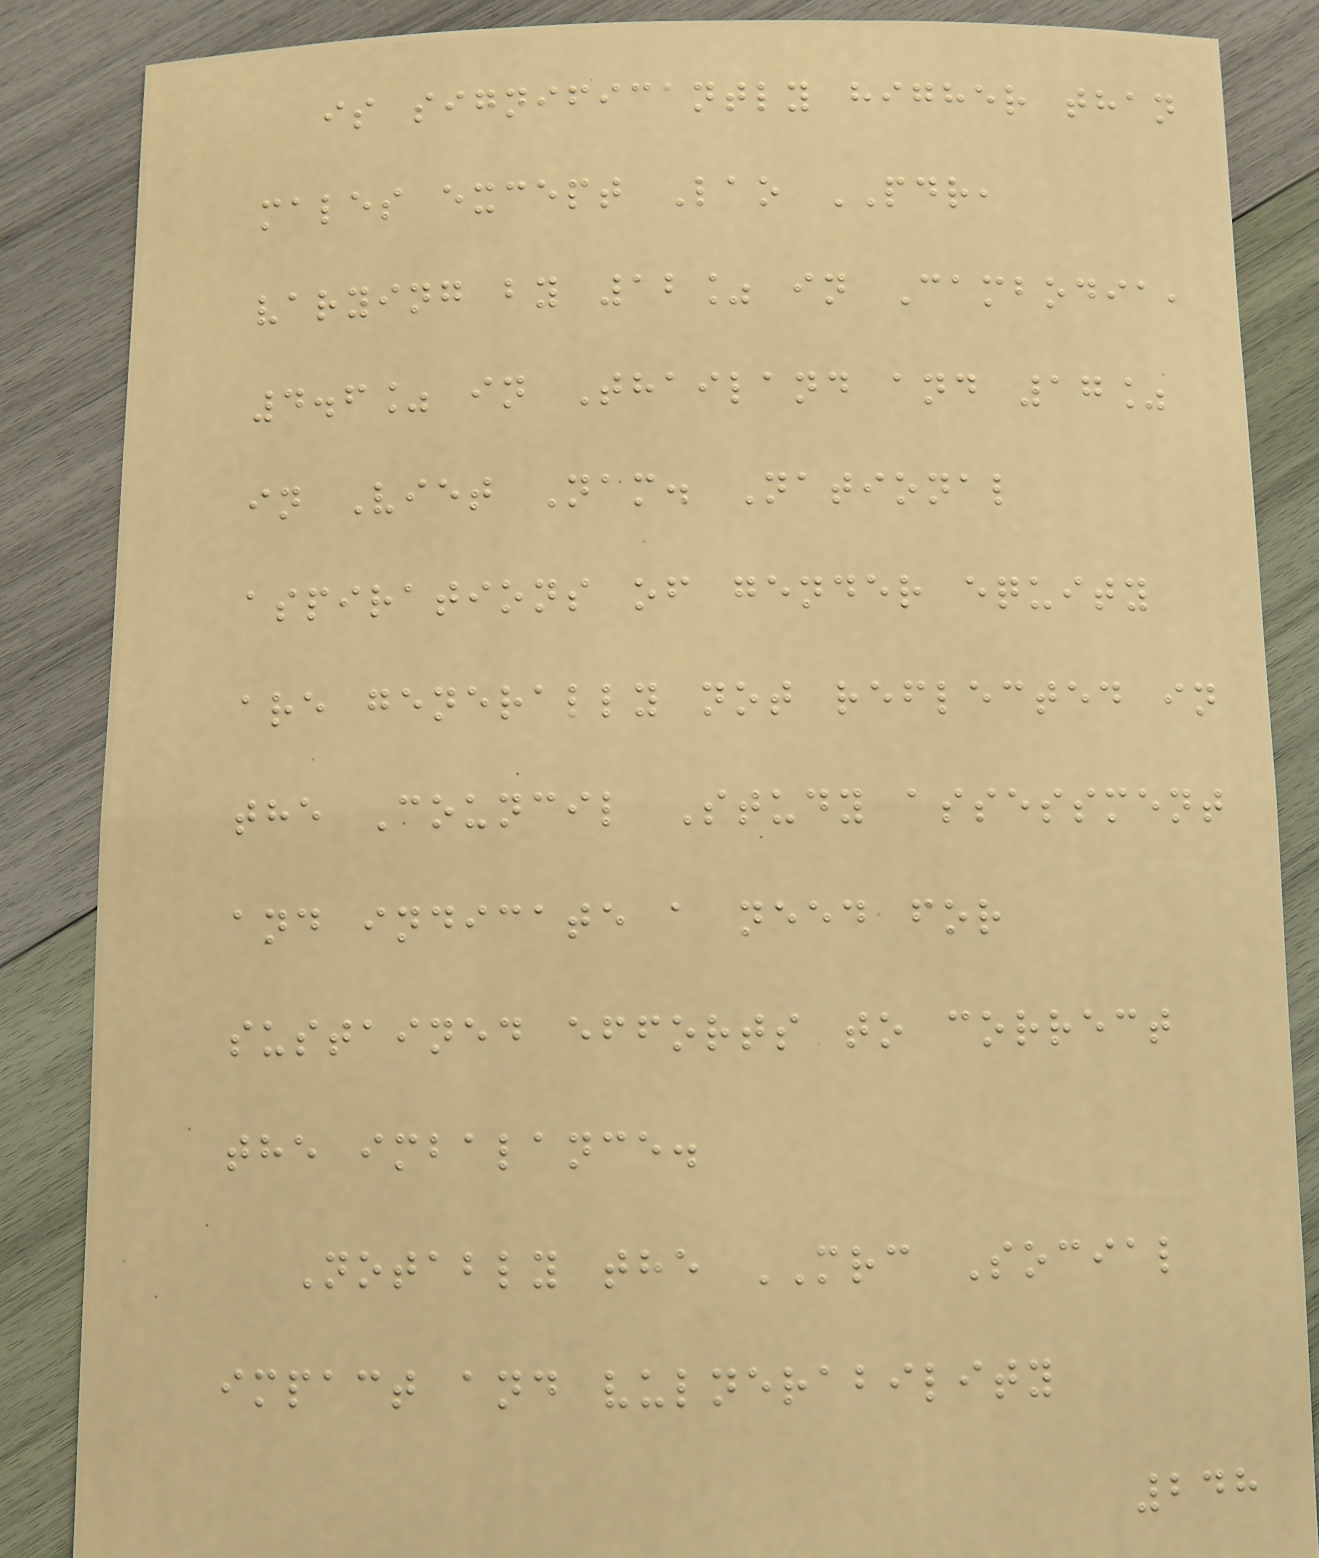is significantly higher than
males except Lao PDR,
varying by 12% in Cambodia,
4.6% in Thailand and 17%
in Viet Nam. National
aspirations of gender equity
are generally not reflected in
the Council Study assessment
and indicate a need for
sustained efforts to correct
the imbalance.
Notably the MRC Social
impact and vulnerability
248
